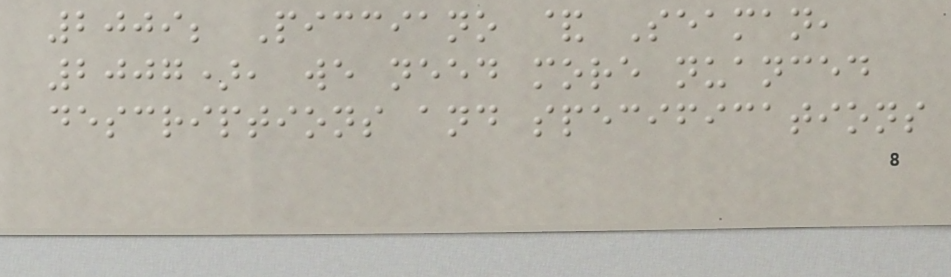2009; Picciano & Seaman,
2007), we need more nuanced
descriptions and specifications
